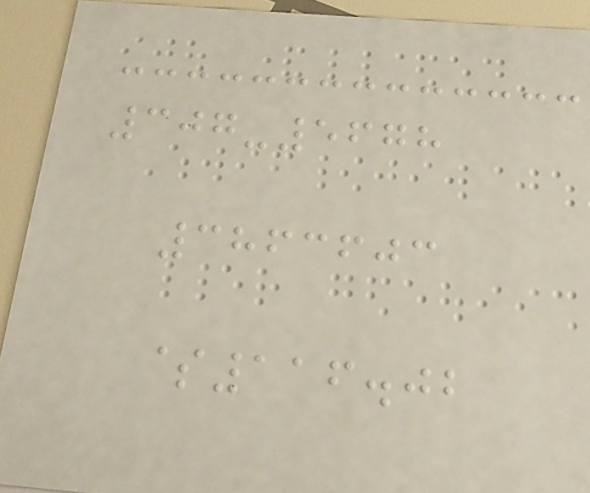307-5678
3863603
$116.02
